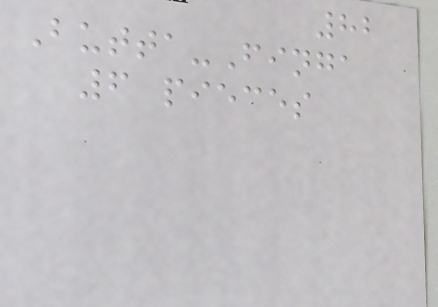82
Butta-Finga
6 pieces
